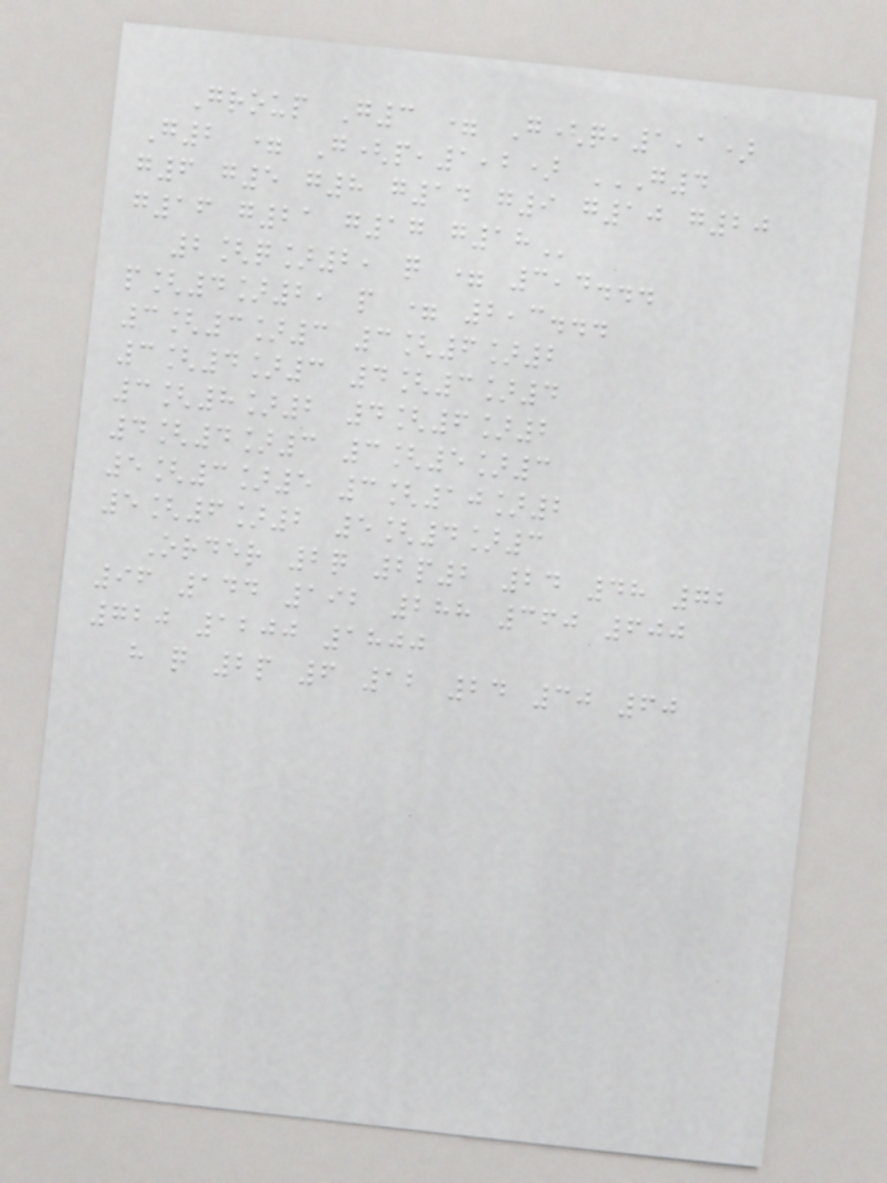Group G3 = G(q,1,1)
G2 = G(p,1,2) G4
G6 G5 G8 G14 G9 G10 G20
G16 G21 G17 G18
2[q]2, q = 3,4...
p[4]2, p = 2,3...
3[3]3 3[6]2
3[4]3 4[3]4
3[8]2 4[6]2
4[4]3 3[5]3
5[3]5 3[10]2
5[6]2 5[4]3
Order 2q 2p2 24 48 72
96 144 192 288 360 600
720 1200 1800
h q 2p 6 12 24 30 60
